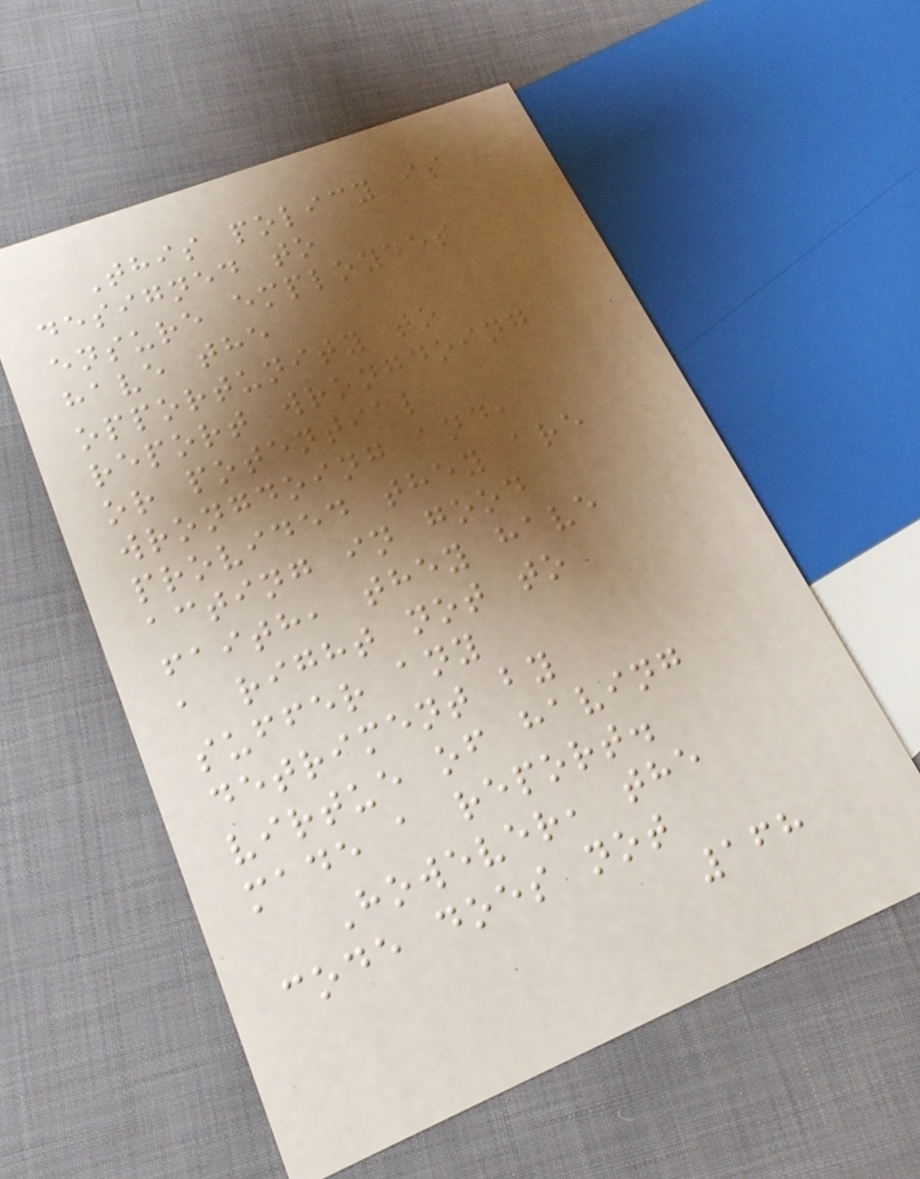This policy is
designed to
ensure employees
have the
opportunity to
report wrongdoing
or potential
wrongdoing and,
provided they are
acting in good
faith, they have
a right not to
suffer any
detriment by
virtue of having
made a report.
However, the
code does not
168
